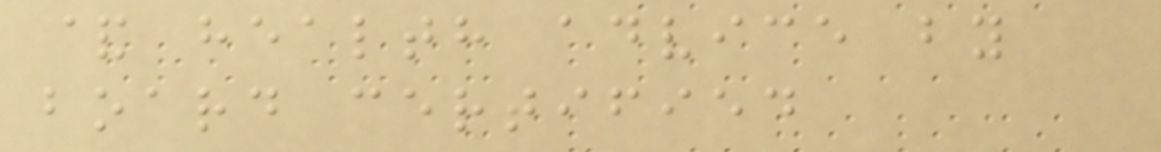& health advice by
board certified
